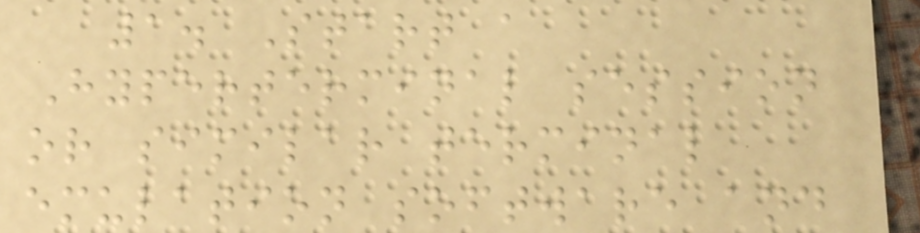1. Start a
Hyperterminal session
or similar terminal
emulation software and
